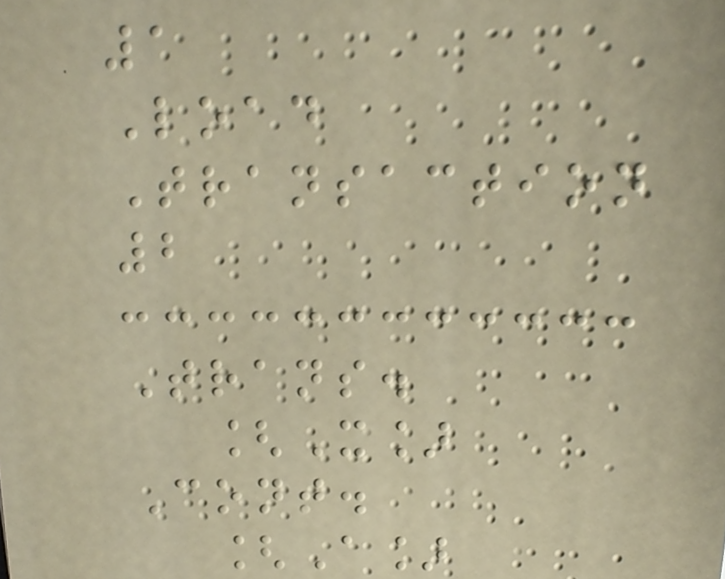1
Load
Transaction
2
Trans.
[X]
Cont.
[A]
